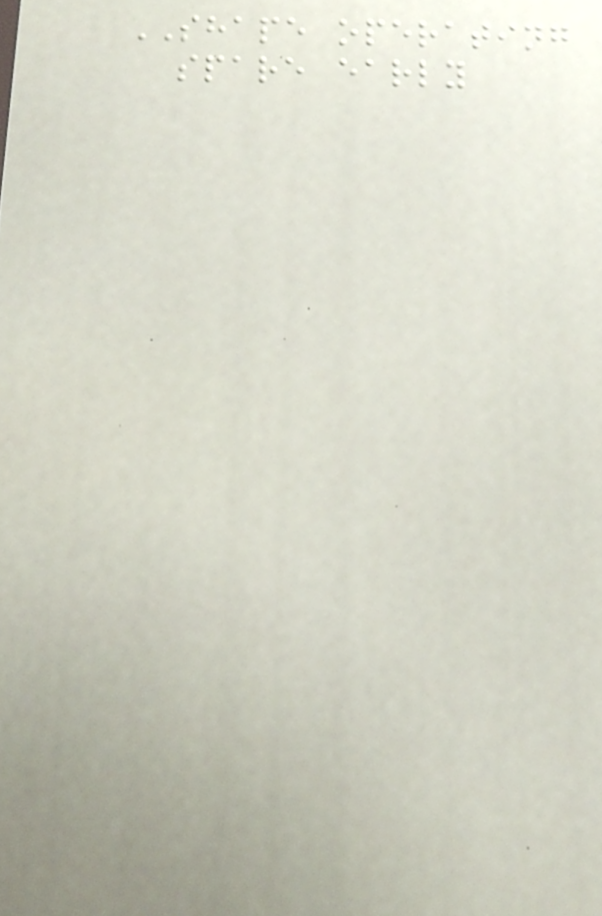SHAPE operating
spare early
